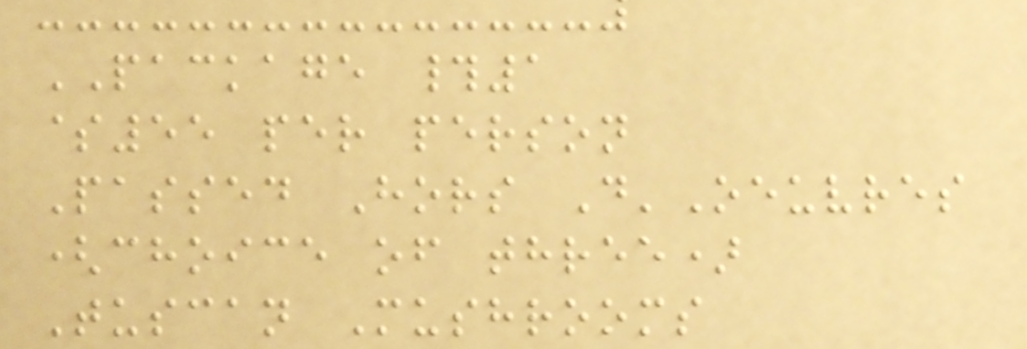PACKAGE #1
$55 per person
Passed Hors D'Oeuvres
(choice of three)
Tuscan Mushrooms
